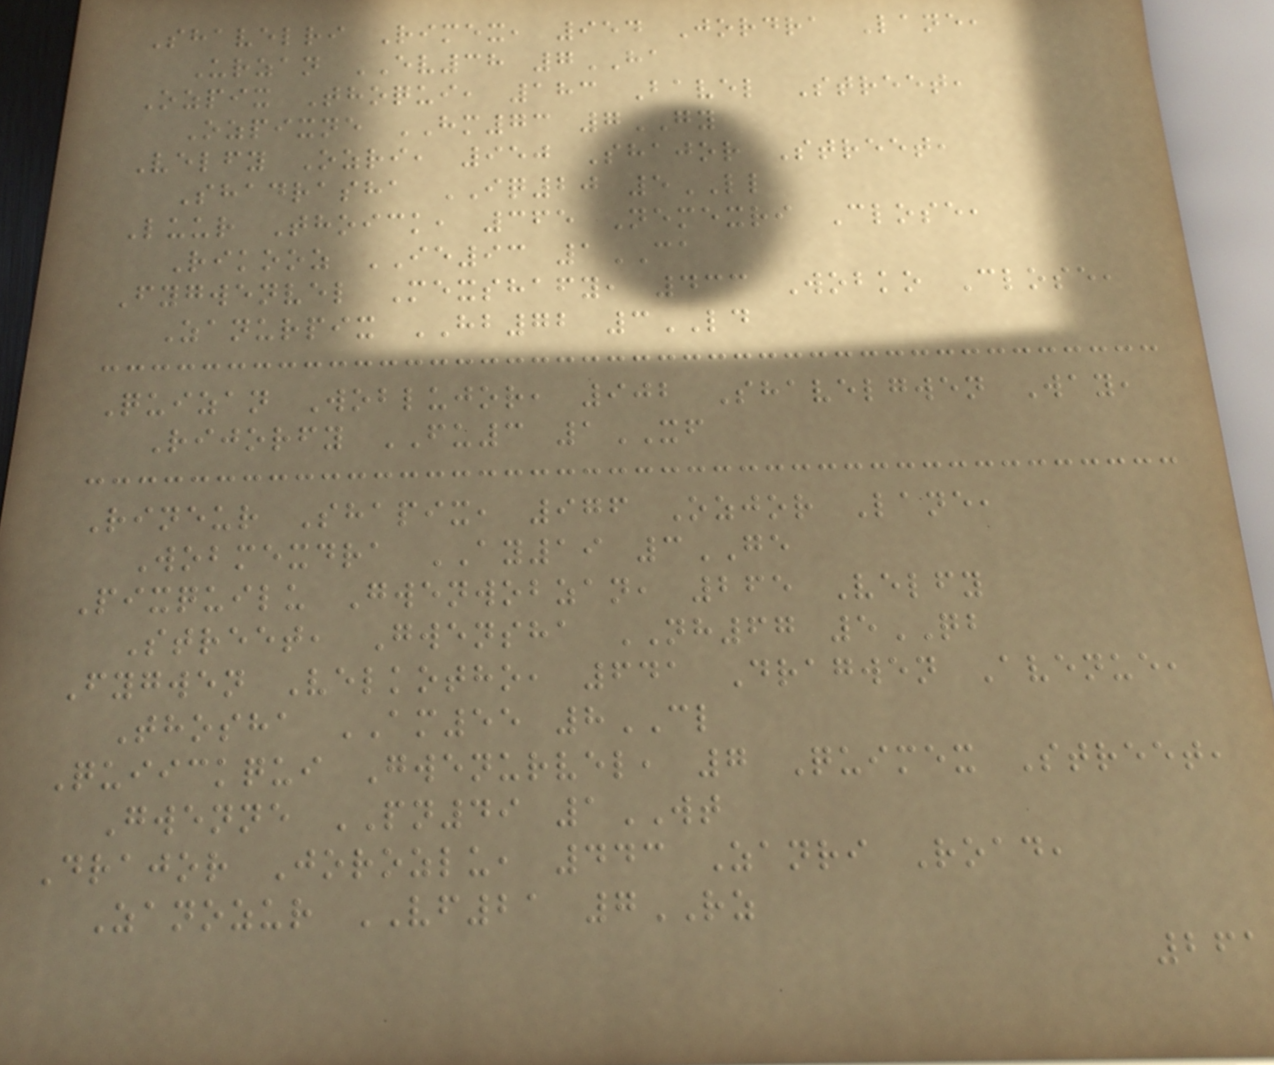Shavelri Rimex, 954 Jordra Lane,
Urzan EV38 7HA
Ozpix Thoqui, 183 Bavel Street,
Ozpixne HM73 7GY
Velfy Ozri, 950 Shajor Street,
Shadrasha IQ20 5LL
Luur Thoick, 365 Nemexri Close,
Rikooz IE93 1CA
Fygwenvel Mexshafy, 433 Wobko Close,
Zanurpix HB72 3LD
Quizan Woblujor, 902 Shavelgwen Way,
Rijorfy FU3 1XF
Rineur Shapix, 976 Ozjor Lane,
Wobmexdra AY19 3GE
Pixquilu Gwenwobzan, 265 Velfy
Street, Gwensha NH67 5QB
Fygwen Velkotho, 641 Dragwen Avenue,
Thosha AM55 8CL
Quiickqui Gwenurvel, 7 Quimex Street,
Gwenne PN49 1WT
Drajor Jorozlu, 443 Zanri Road,
Zanozur VF21 7RZ
261
